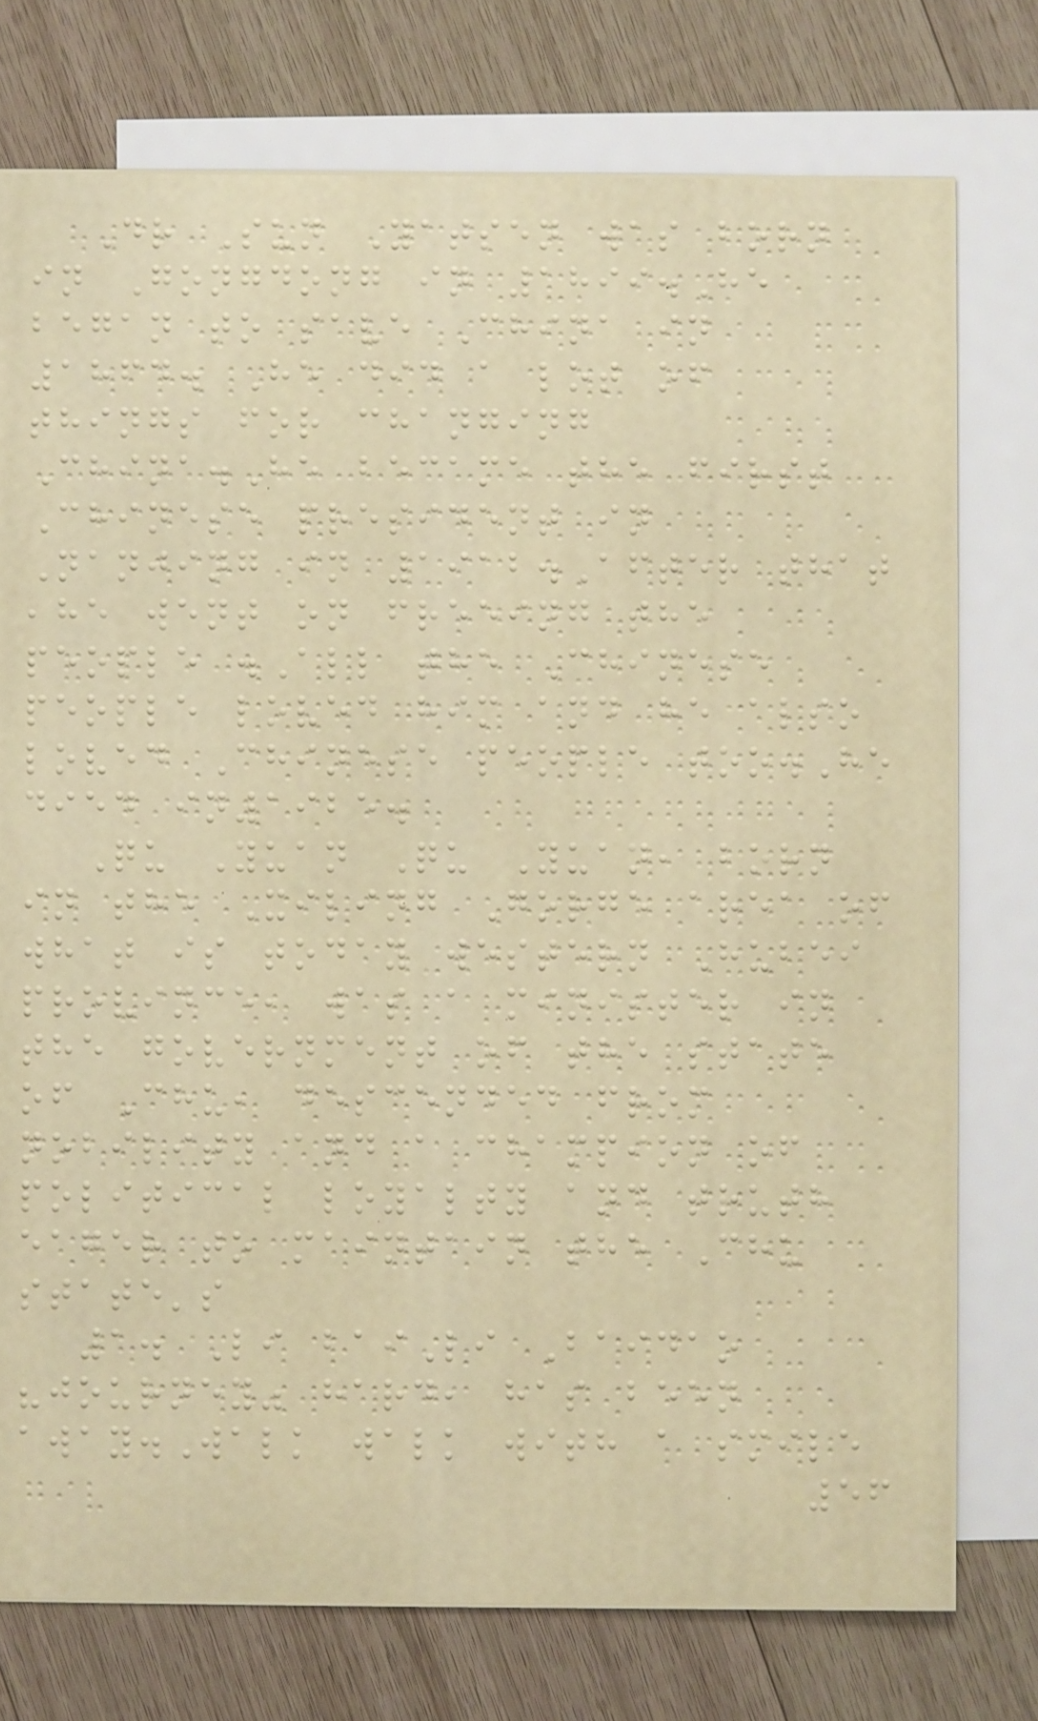Dr Sun Yatsen was born
in Gongdong in 1899.He
began to save China in
1864. He did a lot of
things for changing
China.He became the first
Chinese president in
Nanjing in 1912.After that
,he went on freeing the
people .All the Chinese
people loved him and he also
loved Chinese people too.He
died in1925.
Qu Yuan Qu Yuan, born
in the Xiling Gorge area of
what is today western Hubei
province, was a minister in
the government of the state
of Chu, descended from
nobility and a champion of
political loyalty and truth
eager to maintain the Chu
state's
1. Li baiLi Baidao
"journey" hard, has been
away.Walk walk with a smile
56
